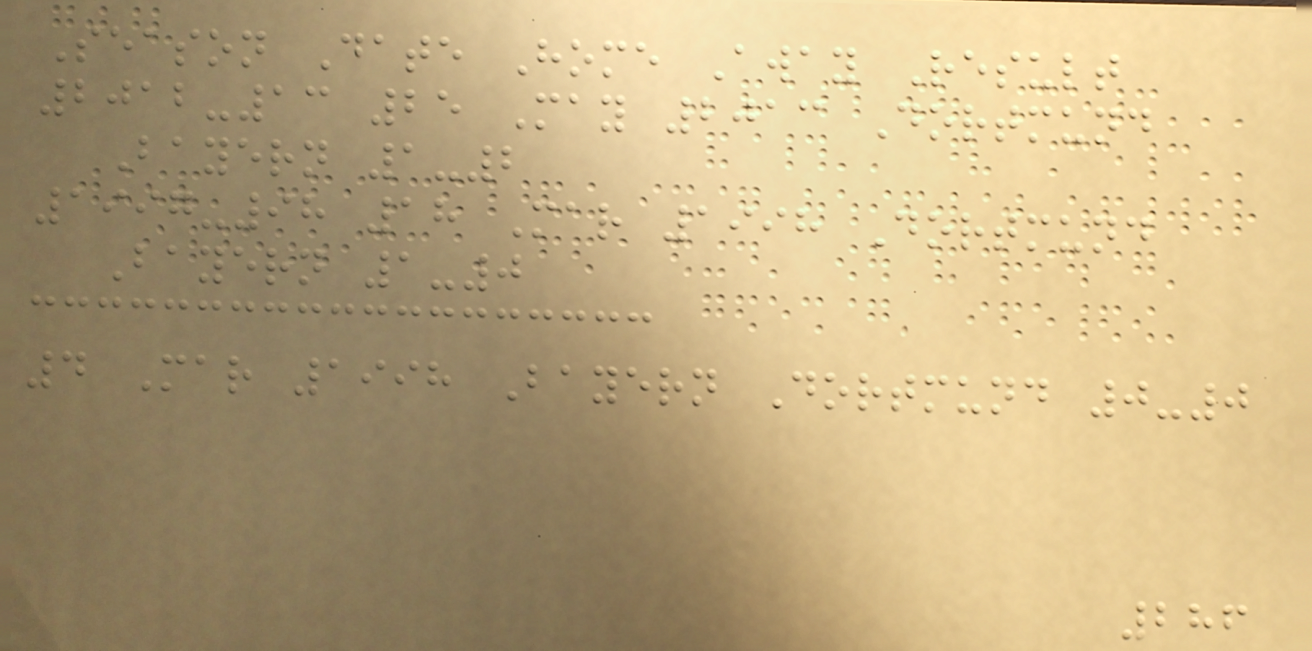Season Date Home Away Result
2012-13 25 May 2013 Dortmund
Bayern 1-2
1997-98 18 Mar 1998 Dortmund
Bayern 1-0
4 Mar 1998 Bayern Dortmund 0-0
286
